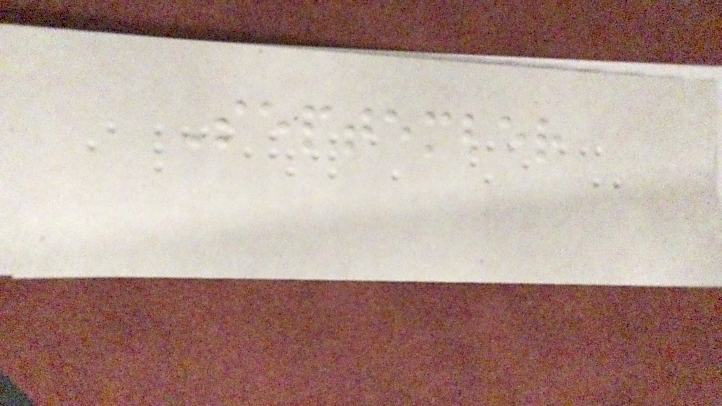September
